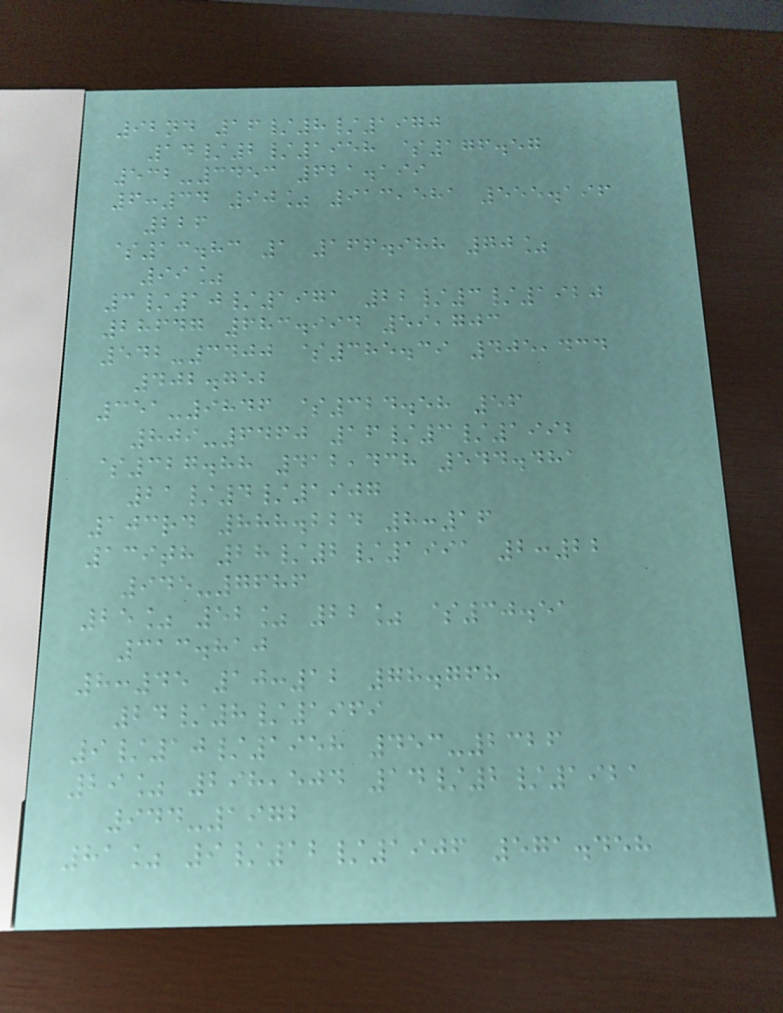92nd 16/8/1970
14/2/1958 $176.57
532-3453 621.199
6:34 90% 913,581 555.196
226
$13.83 1 166.988 70%
99%
3/10/1971 22/3/1920
28647 683.994 59,703
542-3400 $385.39 405,434
402.752
351-9846 $324.58 56
809-6460 16/3/1992
$327.88 412,438 544.481
21/4/1907
103rd 888.224 8:16
139th 28/2/1991 2:22
945-7686
25% 52% 22% $30.51
313.810
8:45 10:12 78.768
24/8/1969
9/10/1958 453-2326
29% 298,504 14/2/1921
944-1972
81% 9/12/1906 571.458
